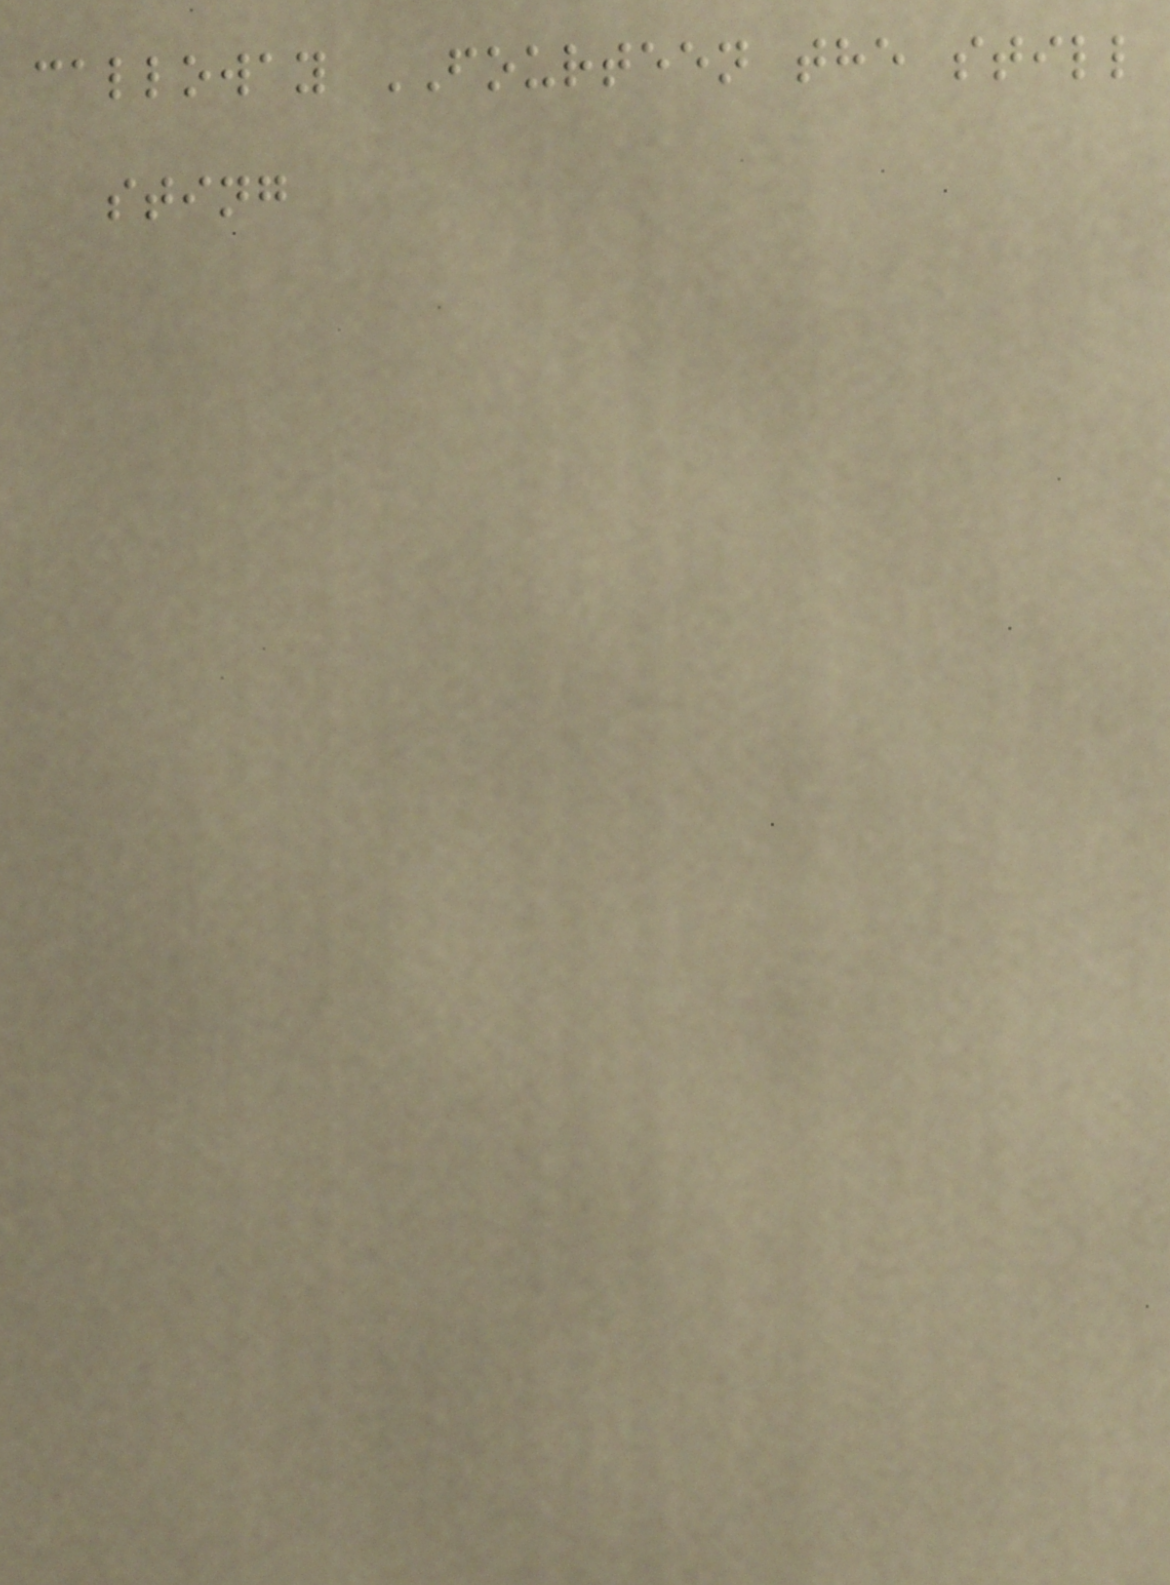calloway FOURTEEN the still
sting
